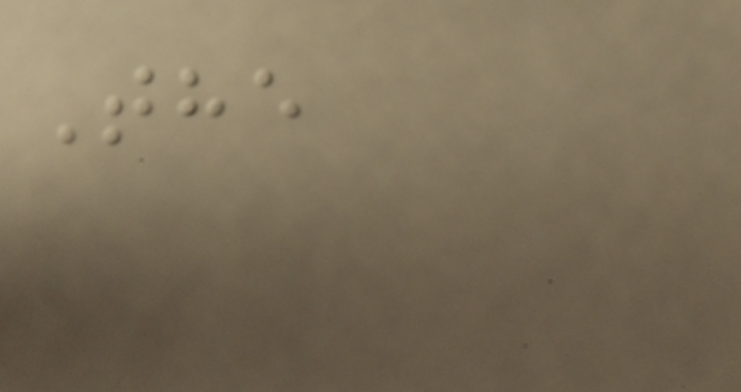The
